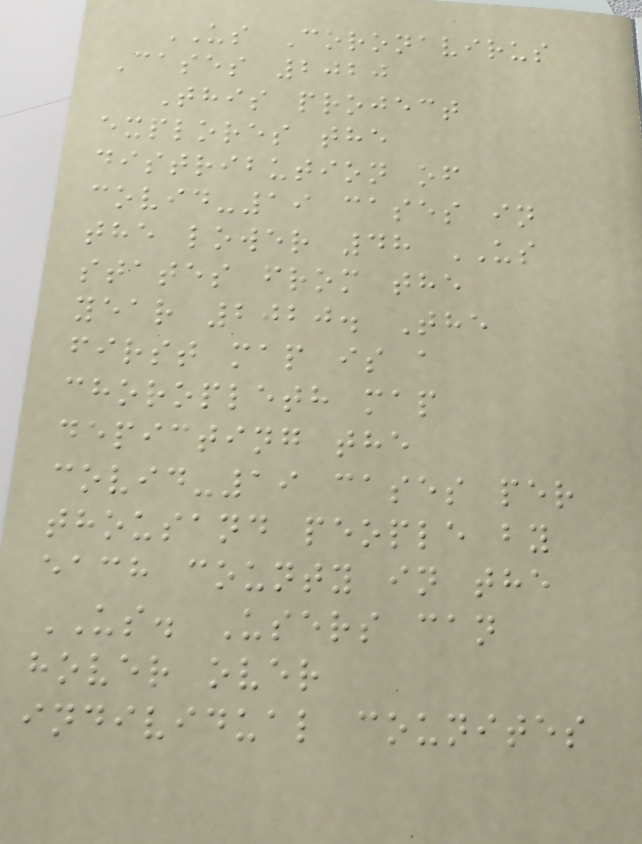US Coronavirus
Cases 2020
This project
explores the
distribution of
covid-19 cases in
the lower 48 US
states from the
year 2020. The
first map is a
choropleth map
depicting the
covid-19 cases per
thousand people by
each county in the
US. Users can
hover over
individual counites
